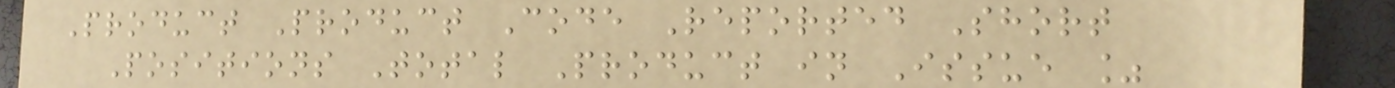Product Product Code Reported Short
Positions Total Product in Issue %
